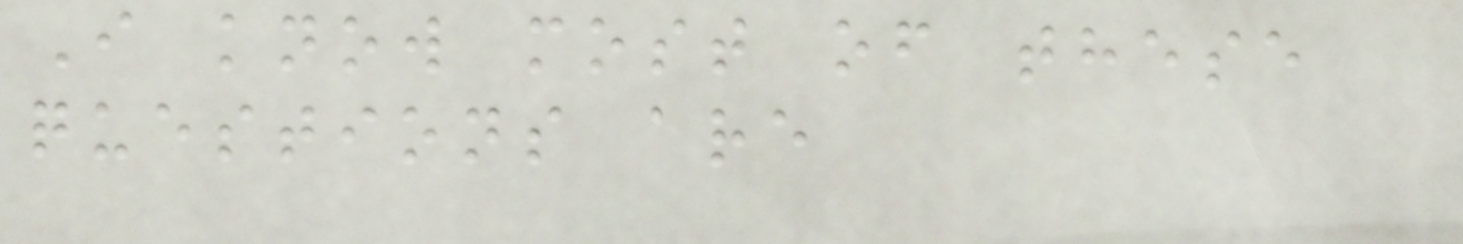I know most of these
questions are
